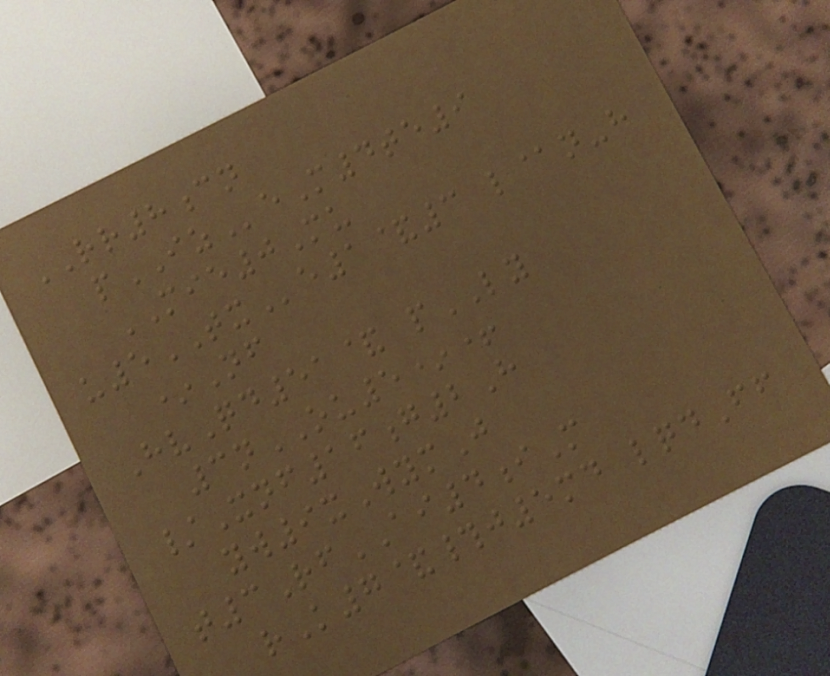RR8cn
pIZeM4te9
MIE0Mu
u5TXe1&3 l@n-h
*Nf
HvQd51& pLY
3nOU5*+
/Xnf16g2H
yw9xWymJ
t3RfAI4iM
rK7&#j5md lqdFf
